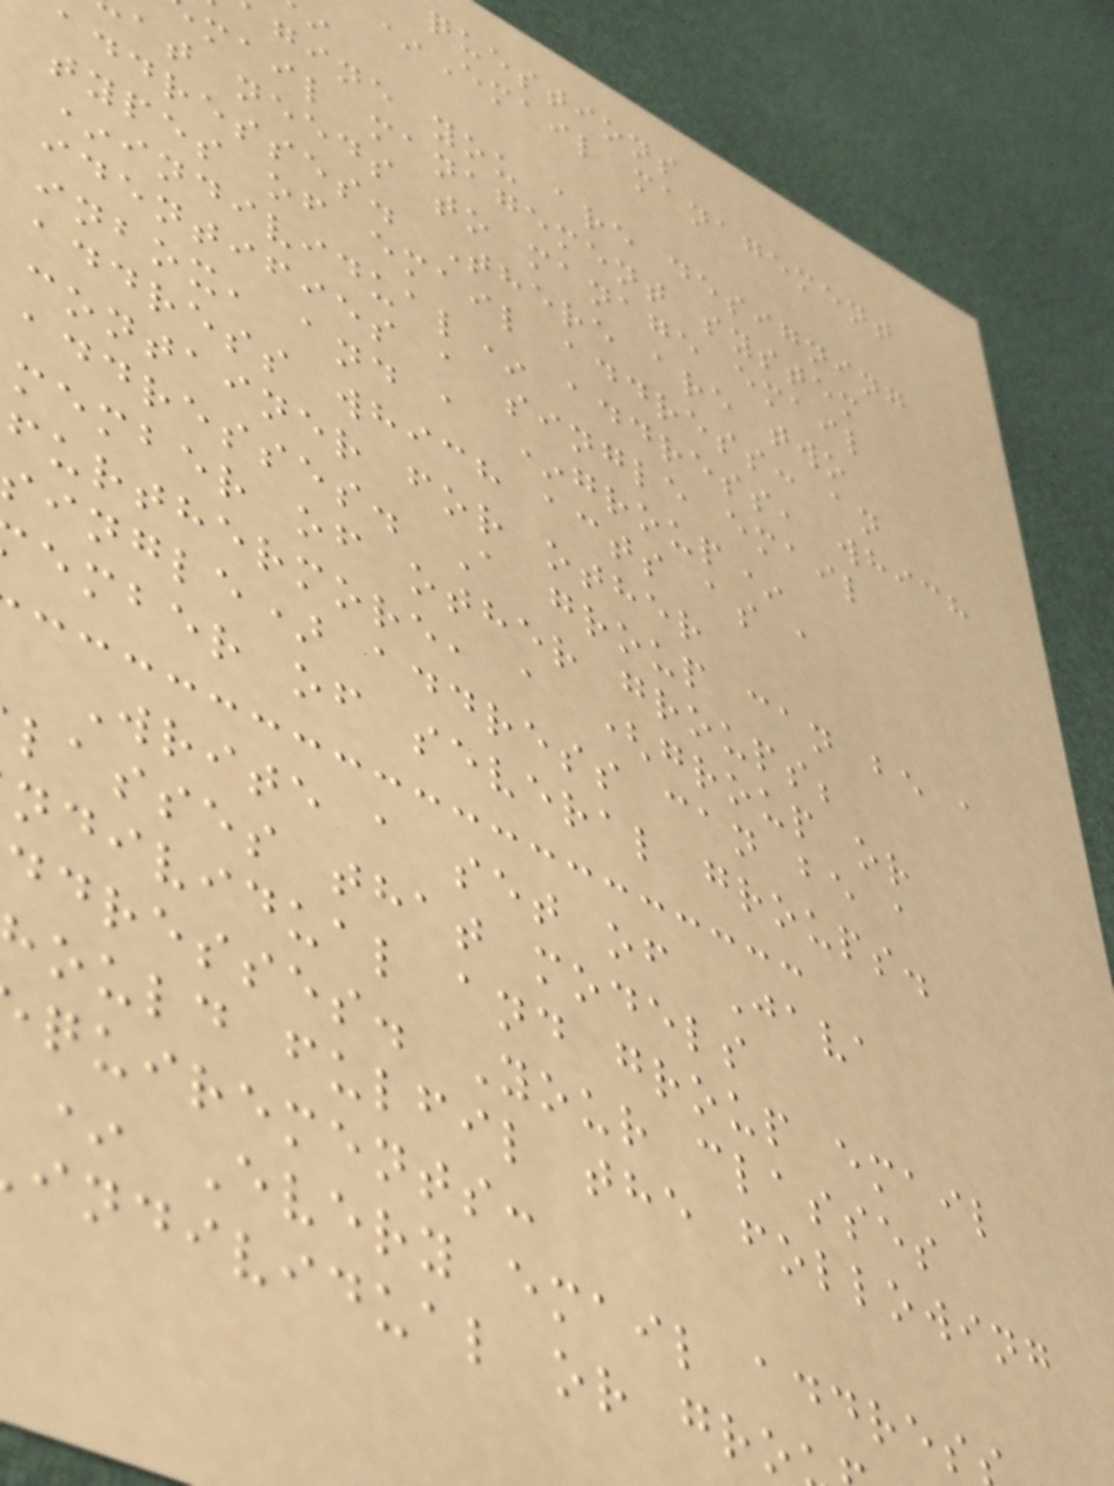questions
*Email management
gine you are designing
mail management system
at needs to manage email
addresses. There are two
types of email address: an
*individual* address, which
identifies a single email
inbox, and a *group*
address which acts as a
container for other
addresses. A group can be a
member of other groups;
furthermore, a (group or
ingle) address can be a
ember of several groups.
Write a set of Java
lasses that models
ndividual and group email
ddresses. Your classes
ould fulfil the following
quirements:
* Every email addres
individual or gro
